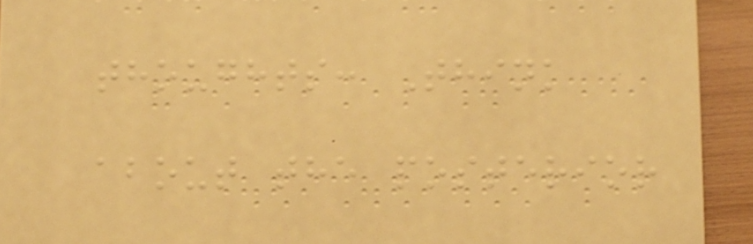thoughts: Think
about the posterior
